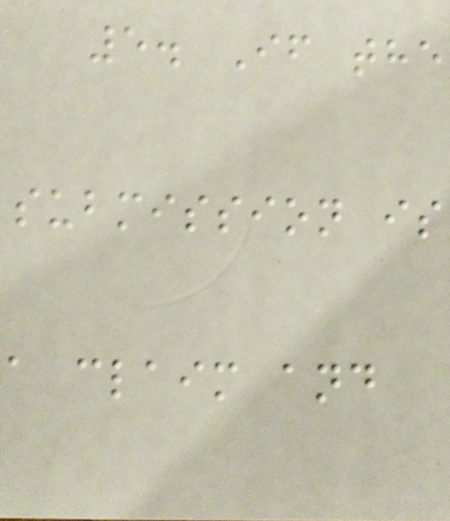5. If the
submission is
a claim and
